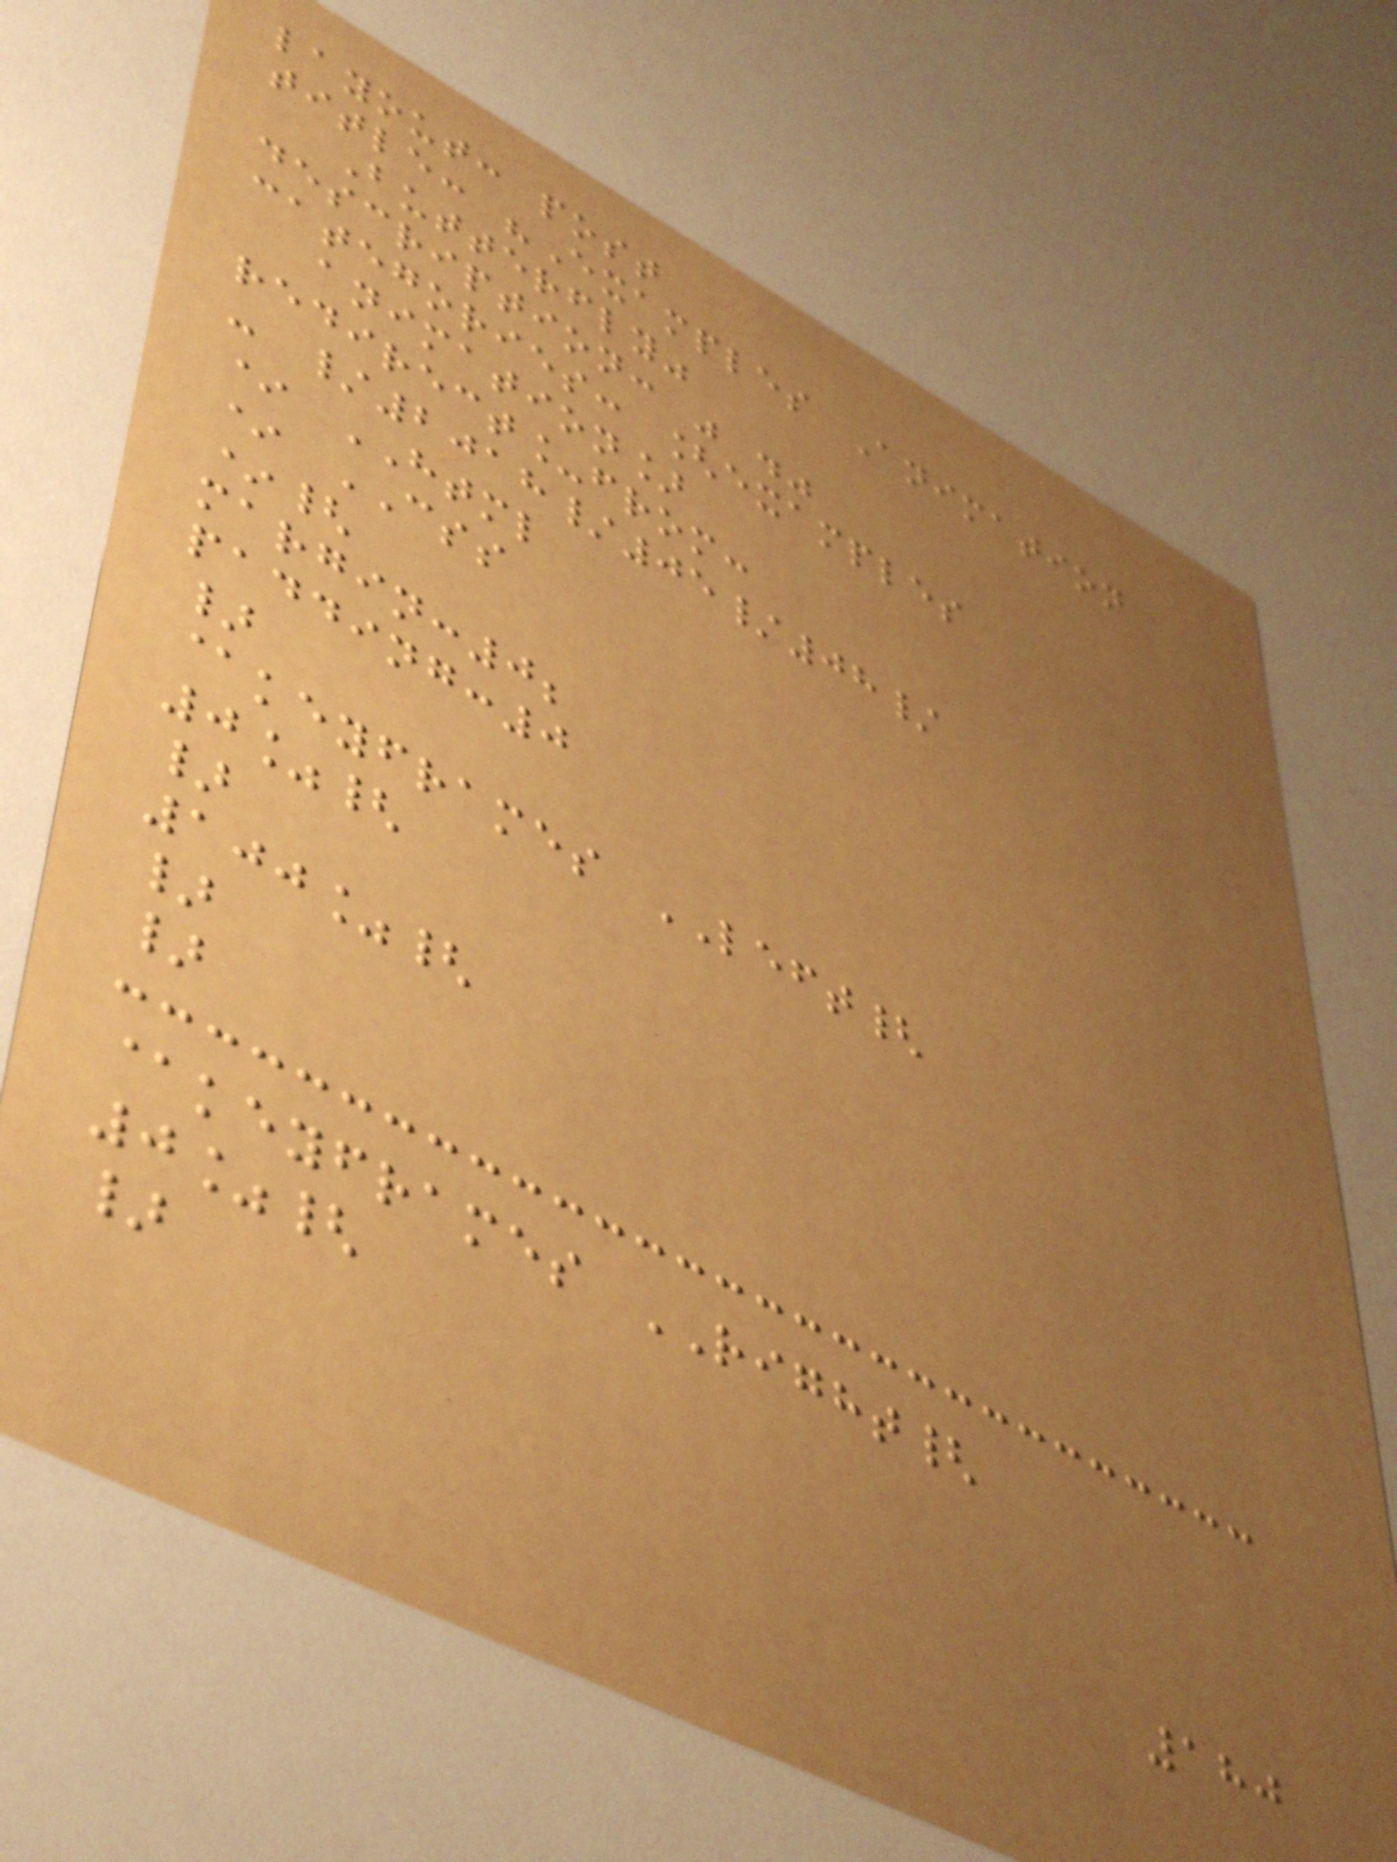layout: post
title: "Examples Animation
Butterfly"
description: " ."
categories: [examples
animation]
redirect_from:
- /2018/05/08/
* HTML
* CSS
*{
margin:0;
padding:0
}
@keyframes LEFT{
0%{
}
100%{
}
}
@keyframes RIGHT{
0%{
}
180
